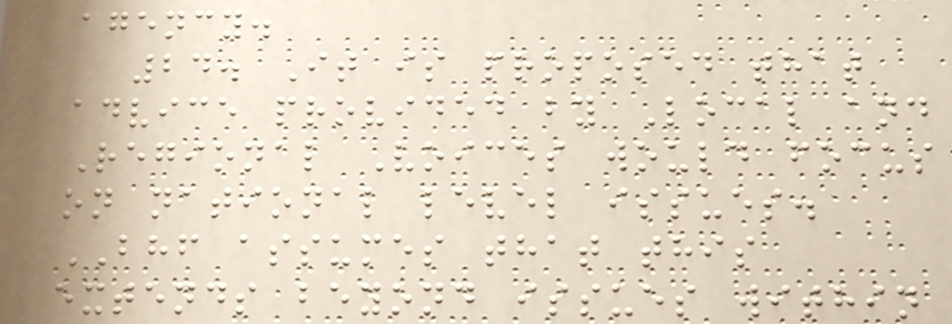agency.
24. It is proposed that
advice provided by Local and
Regional Voices would focus
on national level issues.
BHF assumes that this
extends beyond issues within
